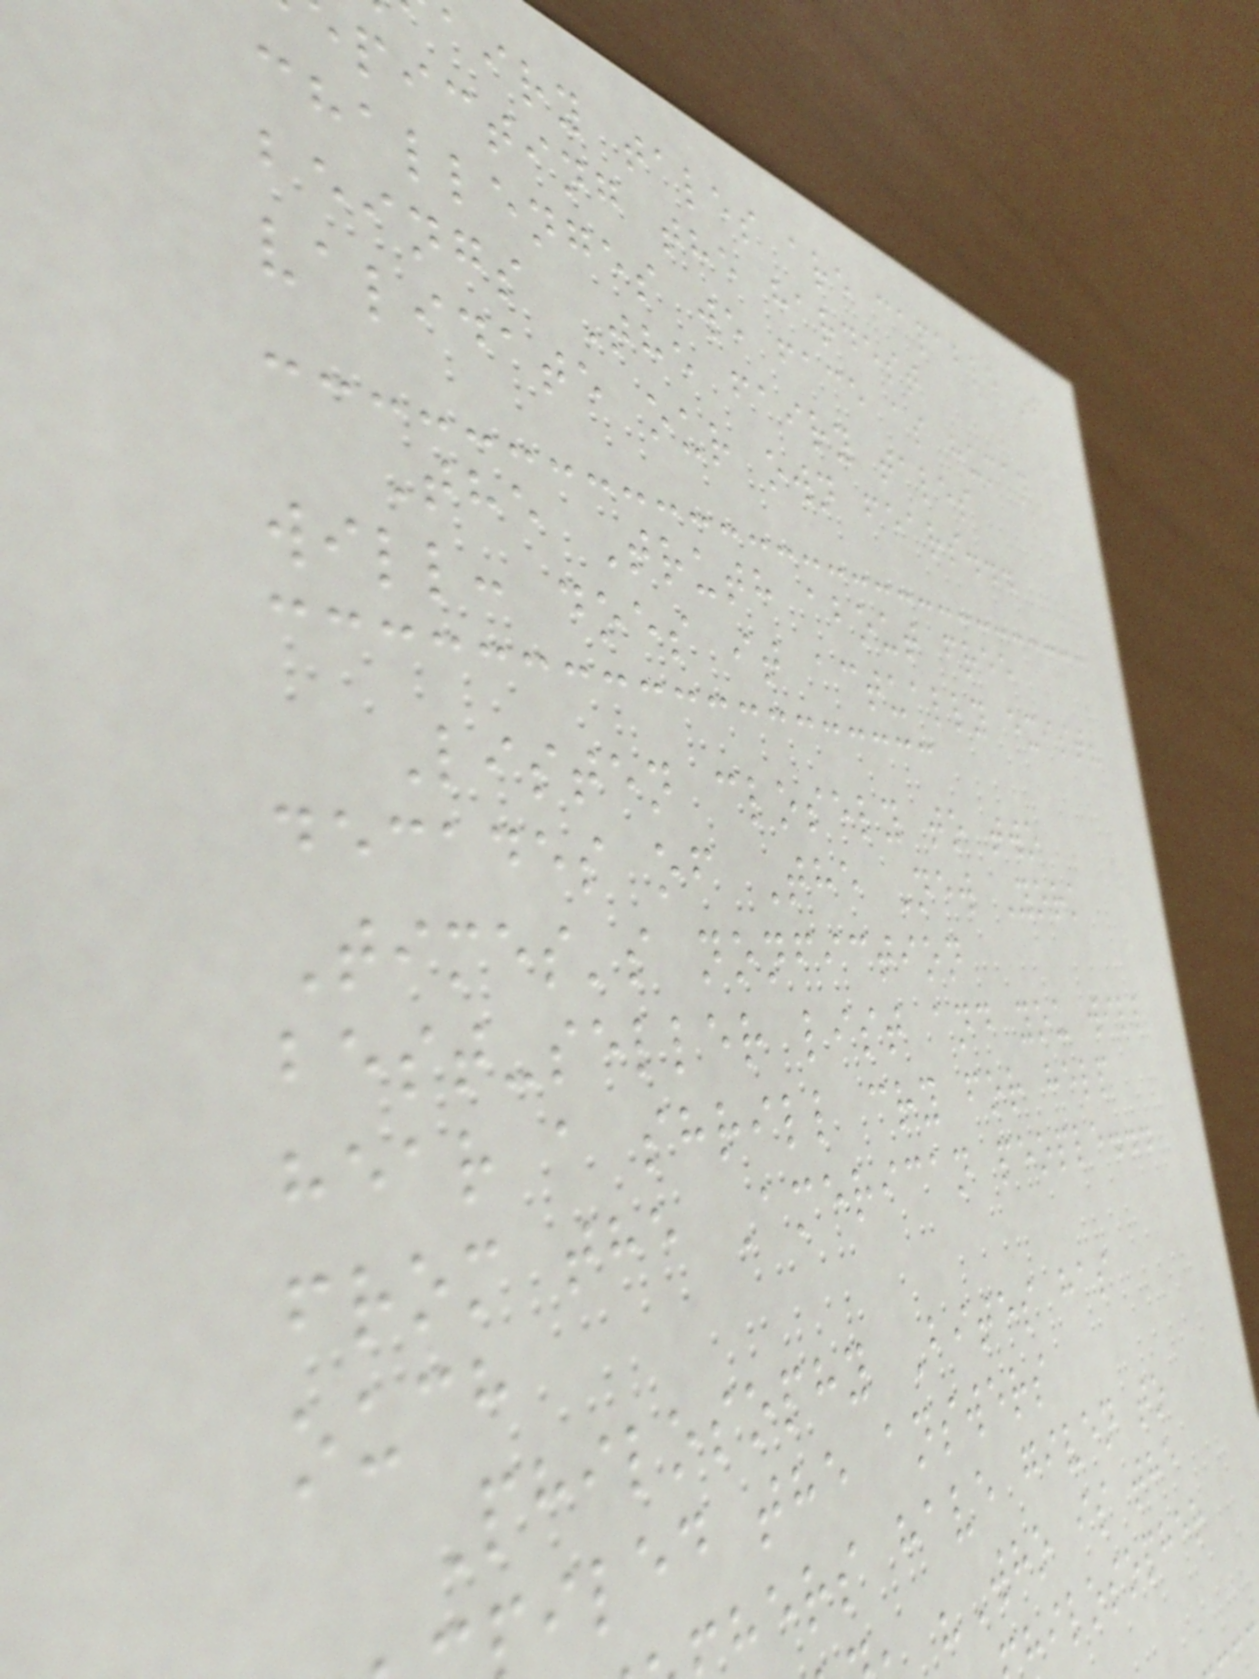airy tales are capable of
picting the hardest
challenges we face as human
beings The fairy tales
validate our own fears...
The Truth about free
will: does it actually exist?
Listen closely to two
decades of The New York
Times's nonfiction
best-seller list and you will
hear a shrill cry for help
from the American people...
ouch
Philosophy Bites has
iled the answers
hers have given to
"Who is the
ilosopher
